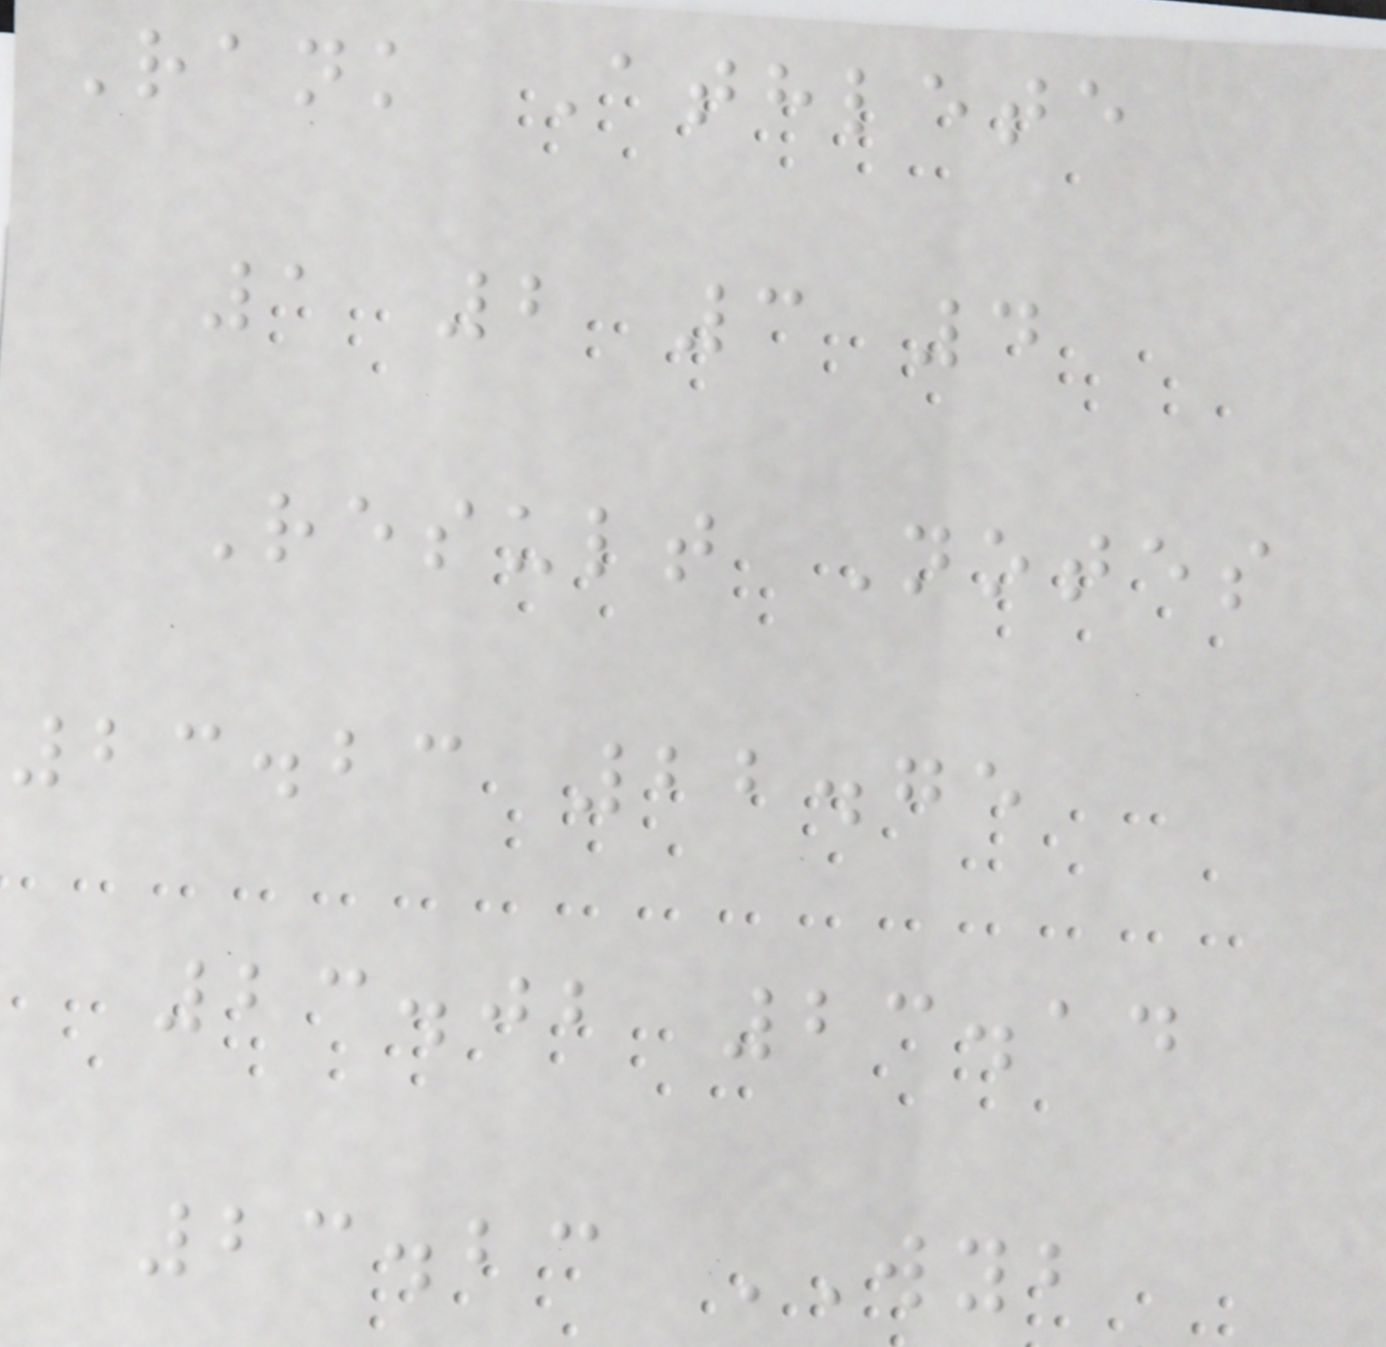Rank Athlete
1 2 3 4
Result Notes
23.23 22.75
23.02 23.14
23.23 WYB
